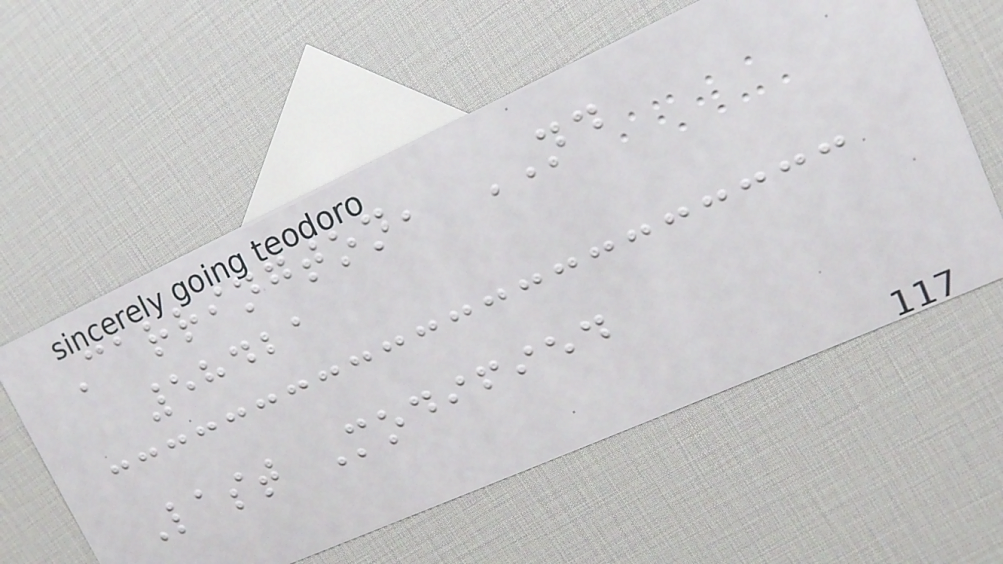Carrington, ND
58421
Last Modified
